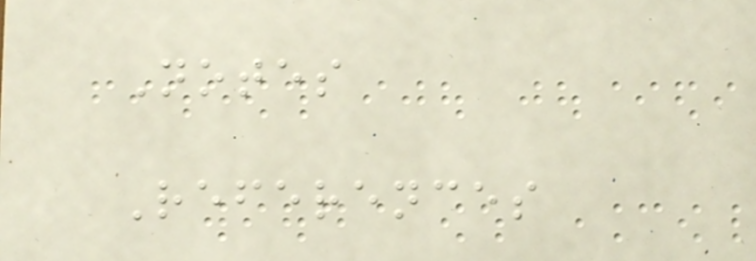Notes
References
